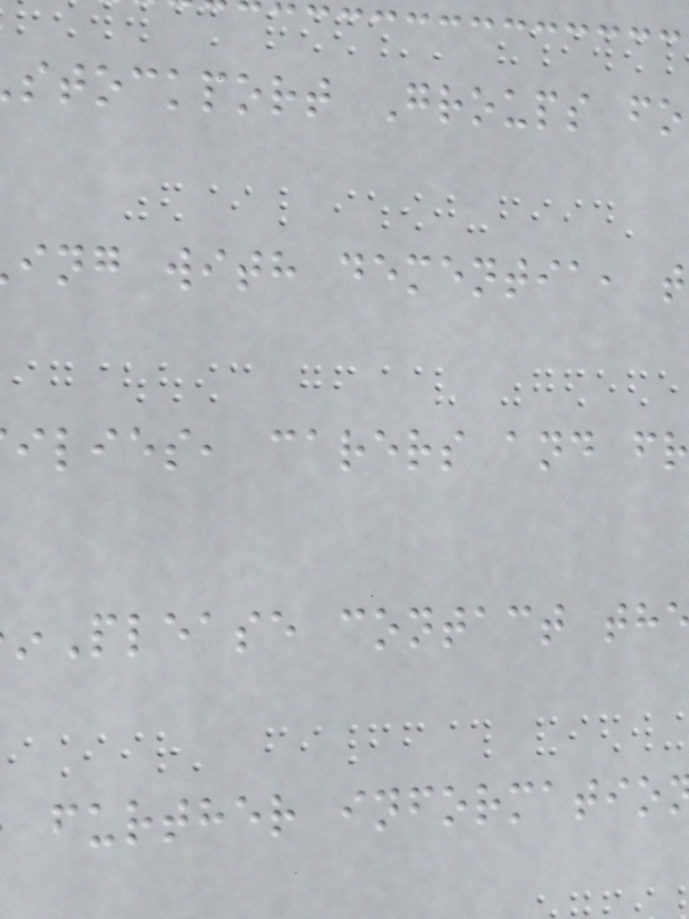stockport Groups fo
ing with dementia, t
ilies, carers and fr
Please contact th
further informatio
